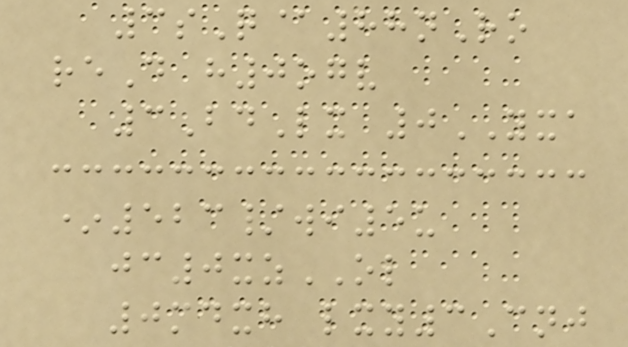3sQ@88nRo
reD h0ogv
3BdLx 0YXA
*523/wi5u
jc0xzOL
0mdxh lxy3Cnj
